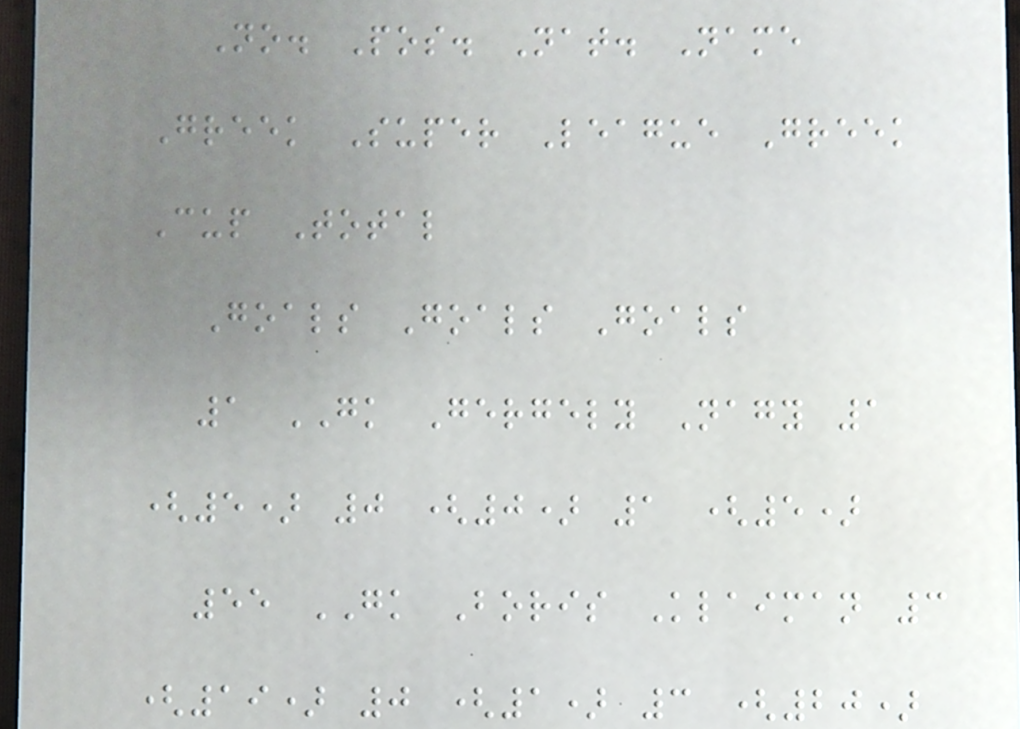No. Pos. Nat. Name
Greek Super League Greek
Cup Total
Goals Goals Goals
1 GK Gergely Nagy 1
(5) 0 (0) 1 (5)
55 GK Boris Klaiman 3
(19) 0 (1) 3 (20)
